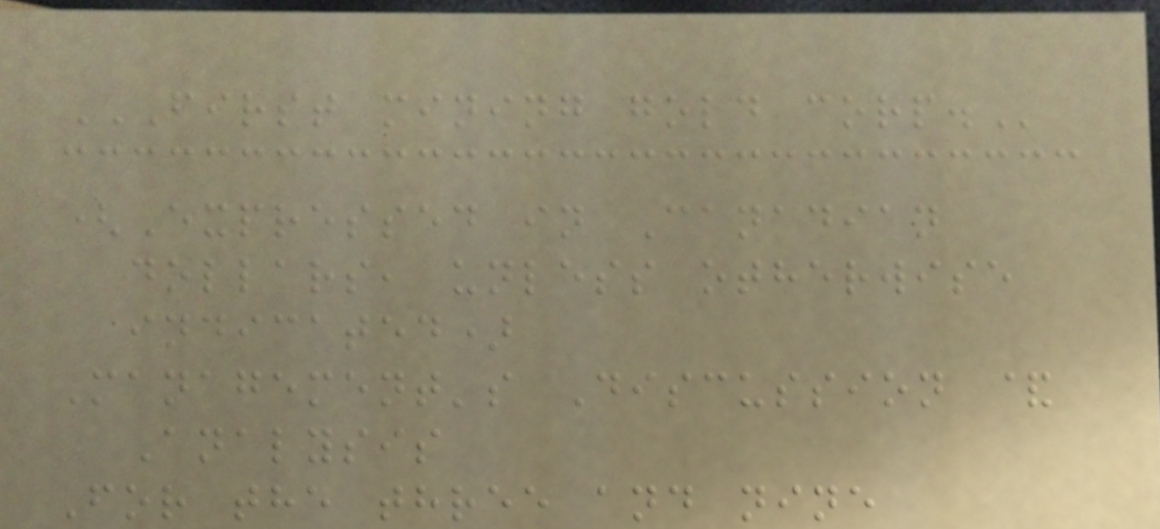FIRST MINING GOLD CORP.
(Expressed in Canadian
dollars, unless otherwise
indicated)
Management's Discussion &
Analysis
For the three and nine
